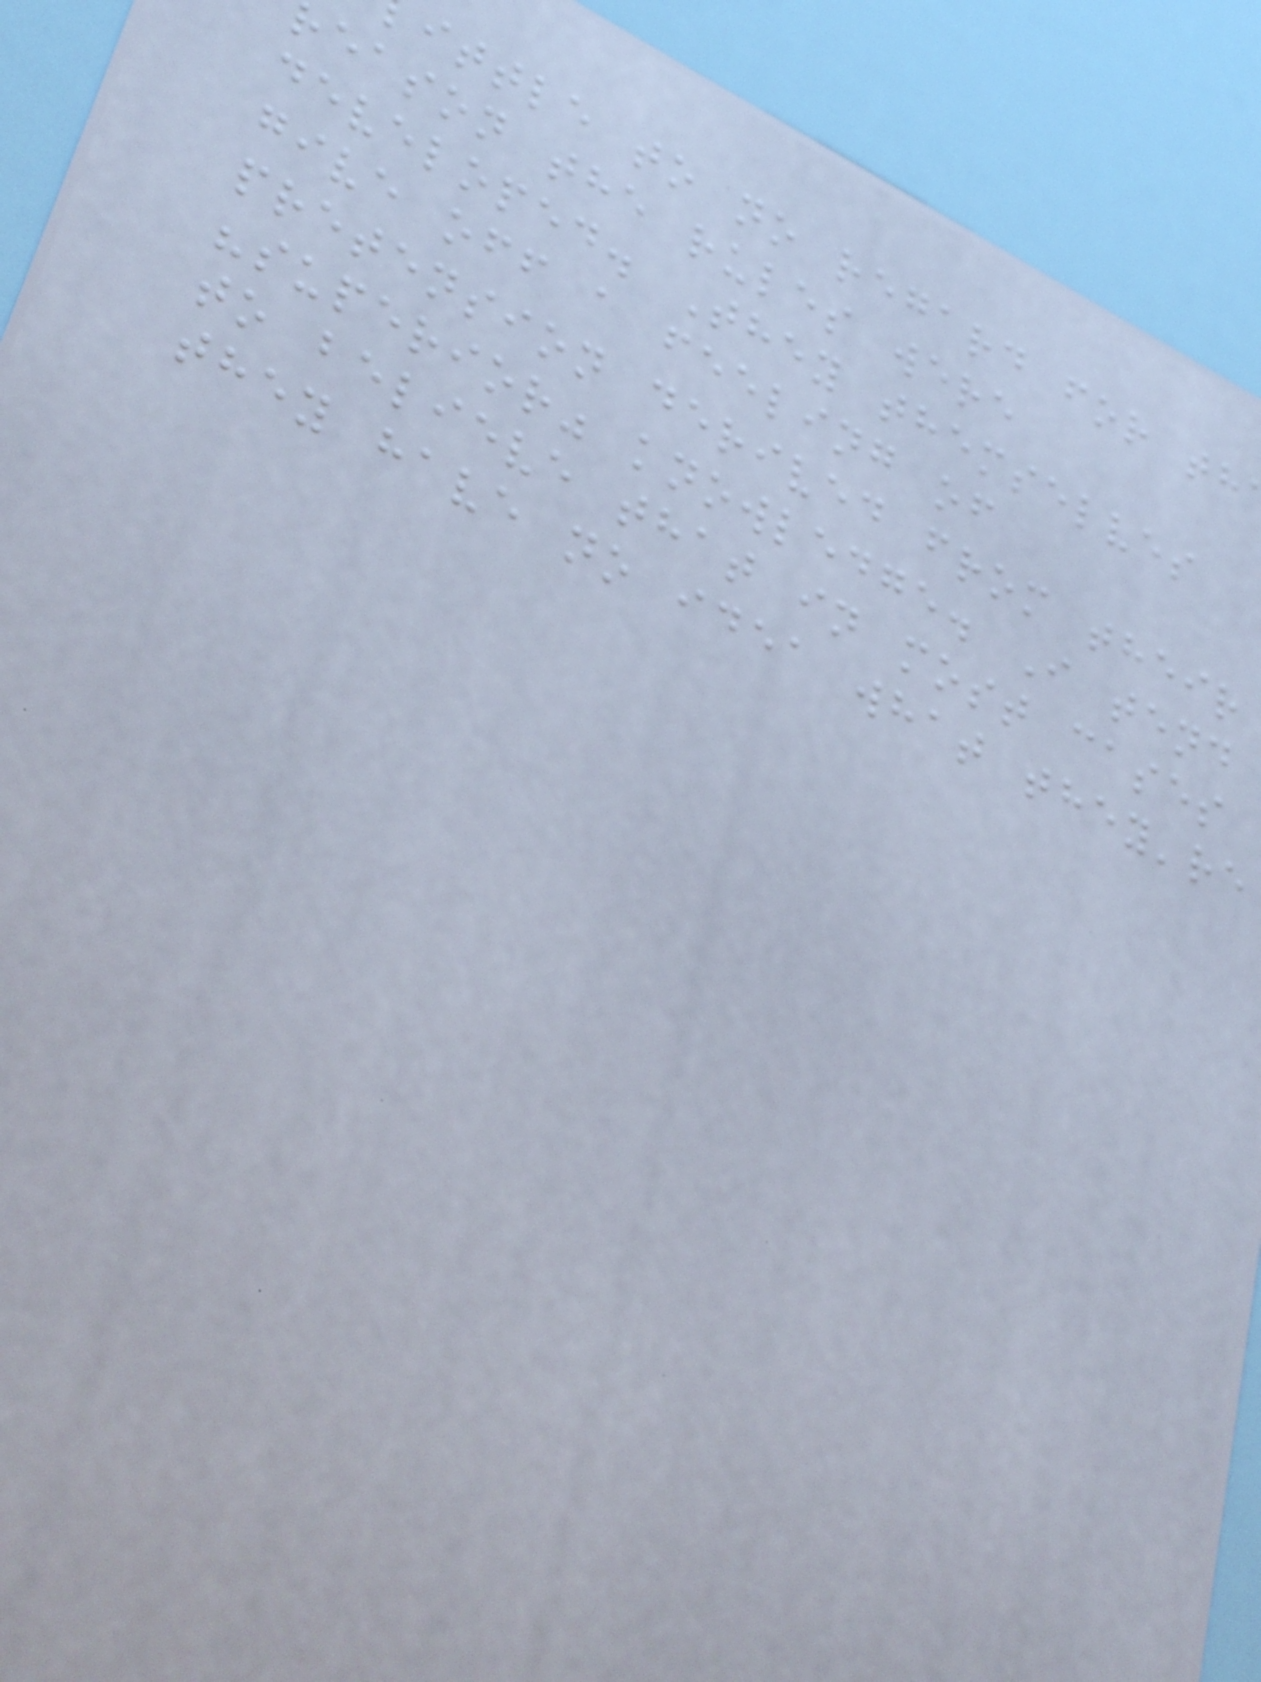ittle to no regard for th
eason the rules were
developed. They themselves
give off a feeling of
pretension derived from their
"superior" knowledge. I tend
to believe that in most cases
they have no idea what they're
